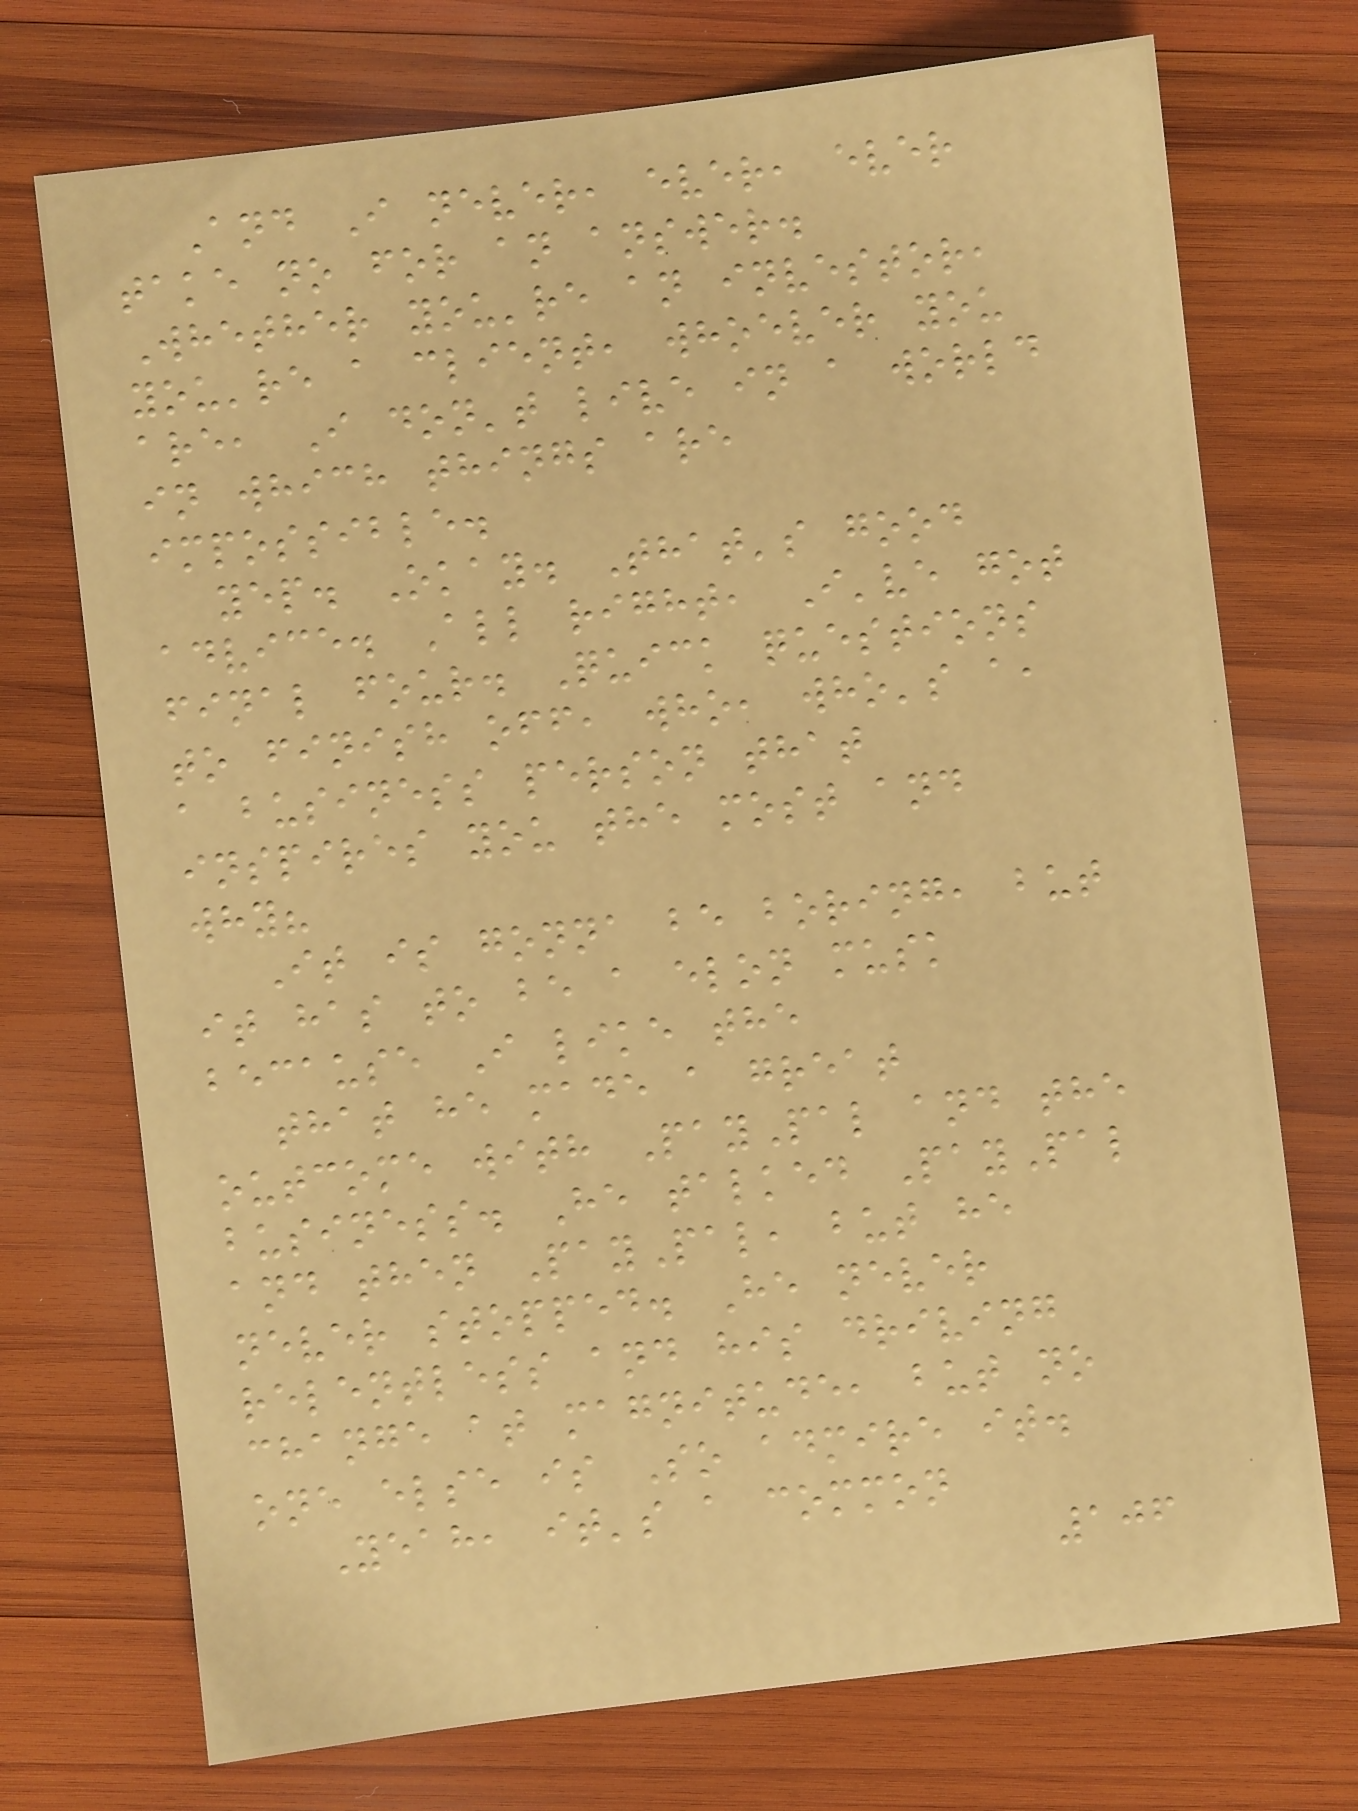And I never, ever, ever
take no for an answer.
Whether you're an investor,
you're a client, whoever you
are, I don't live in a world
in which things are
impossible.
yep. Okay. That's good
advice. All right, I've got
final four. Quick questions
to finish off, who, who's a,
a business person that
inspires you the most and
why?
It is gonna be boring, but
it has to be a elon musk
because I like the
that he made a great
outcome with PayPal and the
business. He talked PayPal
and then PayPal, but he
never stopped. He never
relentless and his driving
change at magnitude, but no
one else is So admire it.
Yeah, it's a common
106
